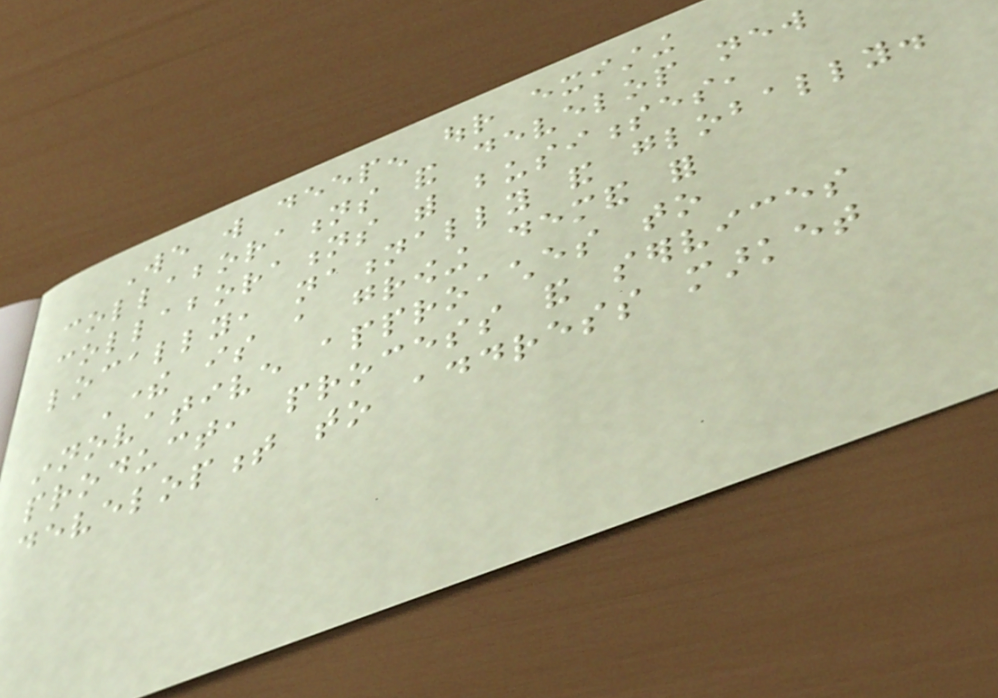We will deepen our existing
collaborations and develop new
collaborations with businesses,
locally, nationally and globally.
There is a growing demand for
innovative approaches to
product, process and services
development to address market
